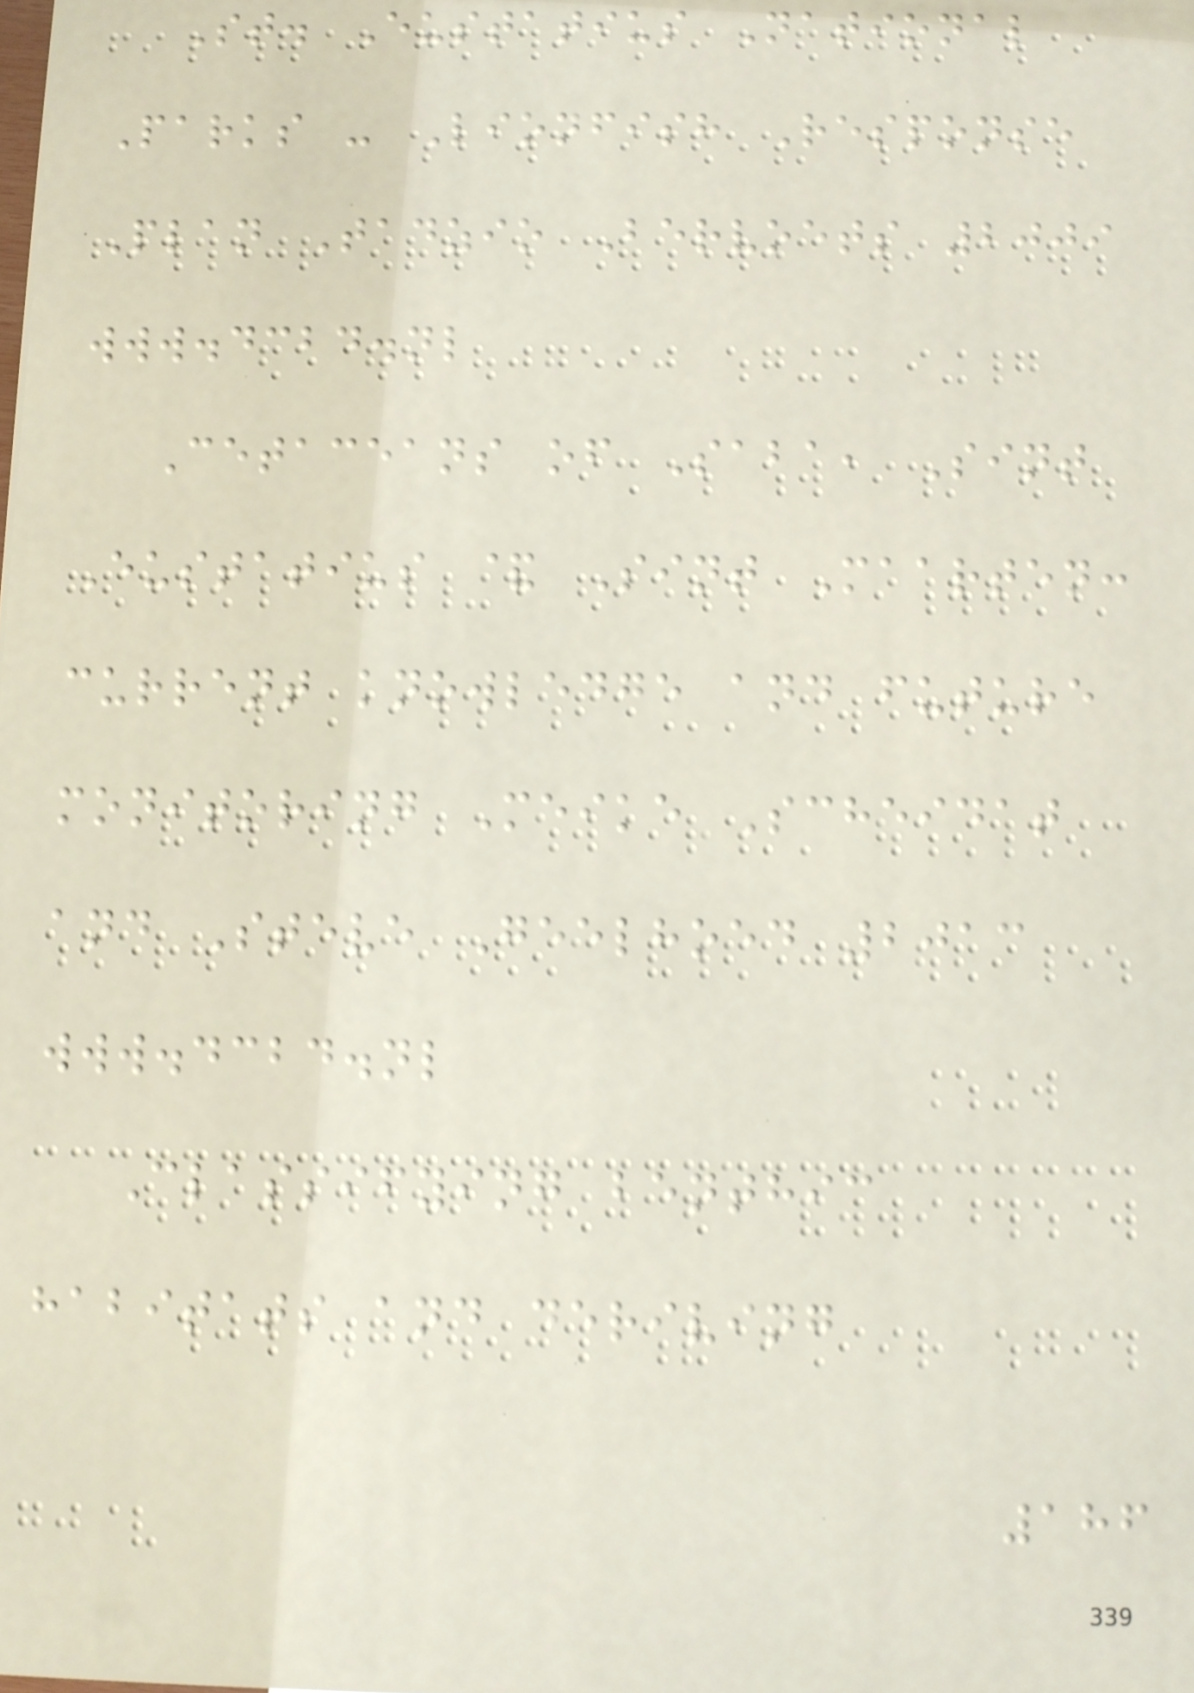St. Eustatius National
Parks - Lionfish Response
Plan Tadzio Bervoets 2009
www.dcbd.nl
Cetaceans of Saba, Sint
Eustatius & Sint Maarten:
current knowledge and future
monitoring Meike Scheidat
and Steve Geelhoed 2013
www.dcbd.nl
Classifying benthic
habitats and deriving
186
